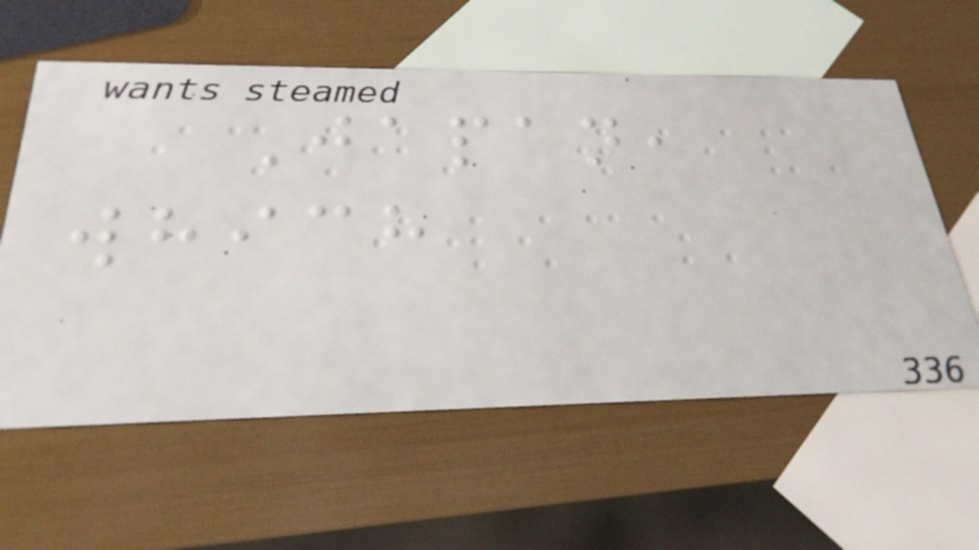Japan,
which
